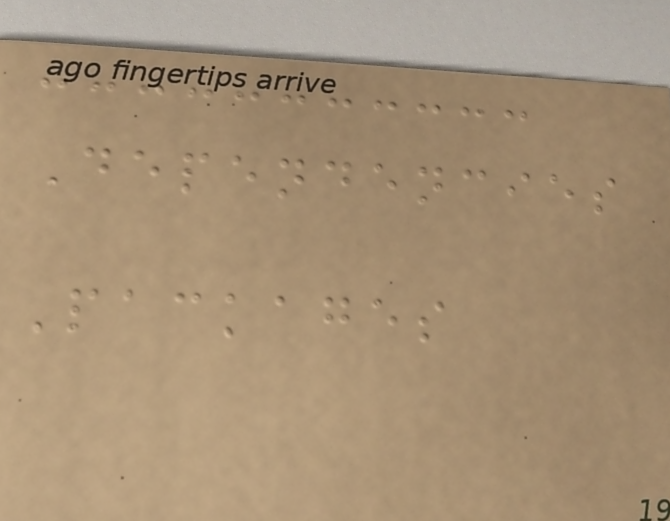Dependencies
Packages
